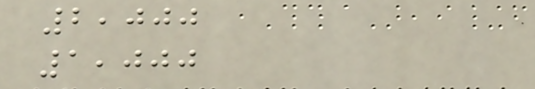2,000
1,000
